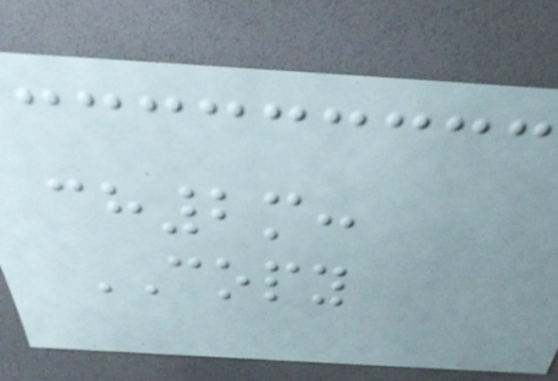ch2m:
COPY
